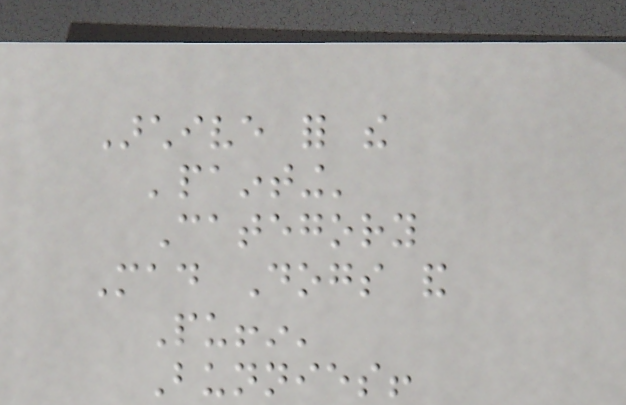Archive for the
'painting'
Category
Mad Dogs and
Puffin'
Bunnies!
